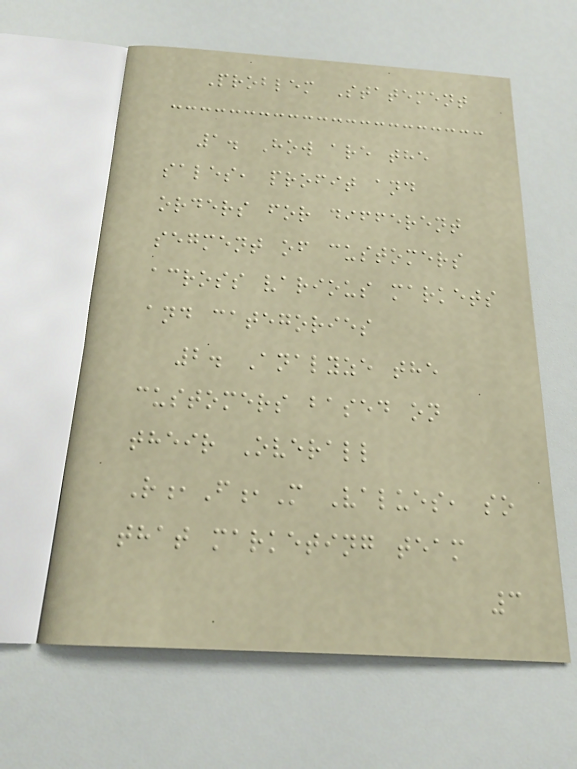Problem Statement
1. How are the
sales, profit and
orders for different
segment of customers
across various markets
and categories
2. Analyze the
customers based on
their Overall
R,F,M Values, so
that marketing team
3
